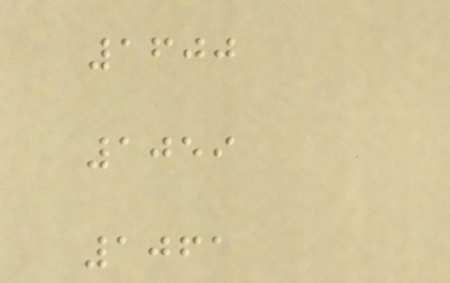1600
1059
1061
